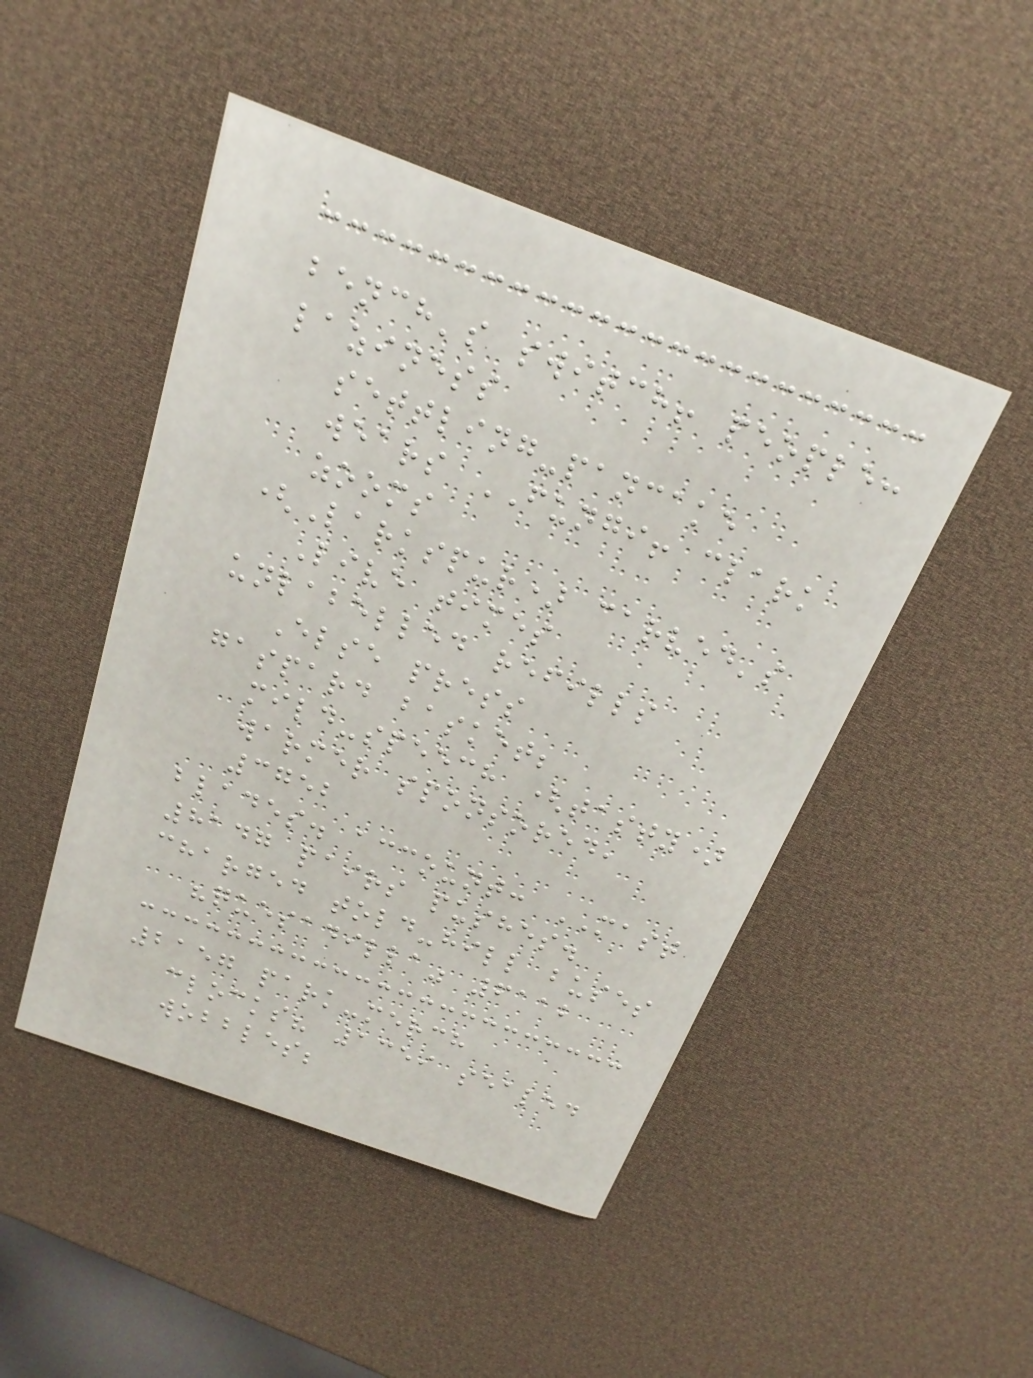bench's switch! people:
laziness
settling-pancake
wears FUNGI! clark
zooms
(Larkspur) carved's
Live times
unlabelled refills
Else press
gaspard basket;
mild-speech (tasty)
warmer sponsored,
3752
blades. account: MAST
8147 pairs pushes.
charged told-hill buses
"quesadilla" 6112
2157 park-merch
clocks? 1359 sealed
wobbles;
